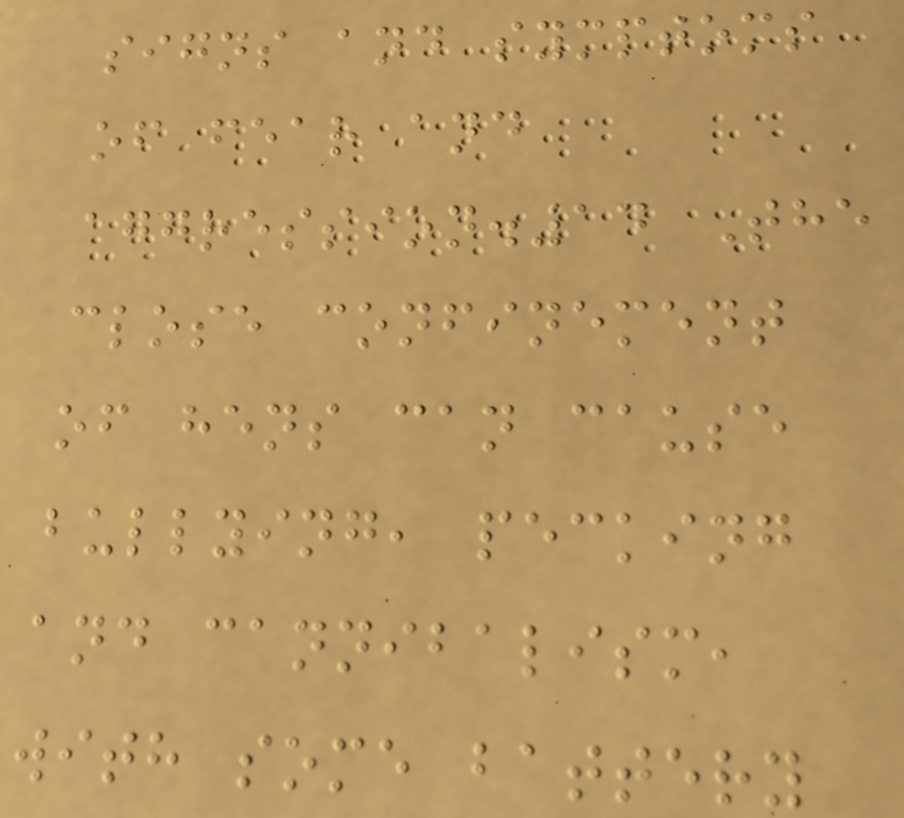signs and symptoms
of fear and
aggression.14 The
close confinement
of hens can cause
bullying, pecking
and cannibalism,
with some battery
